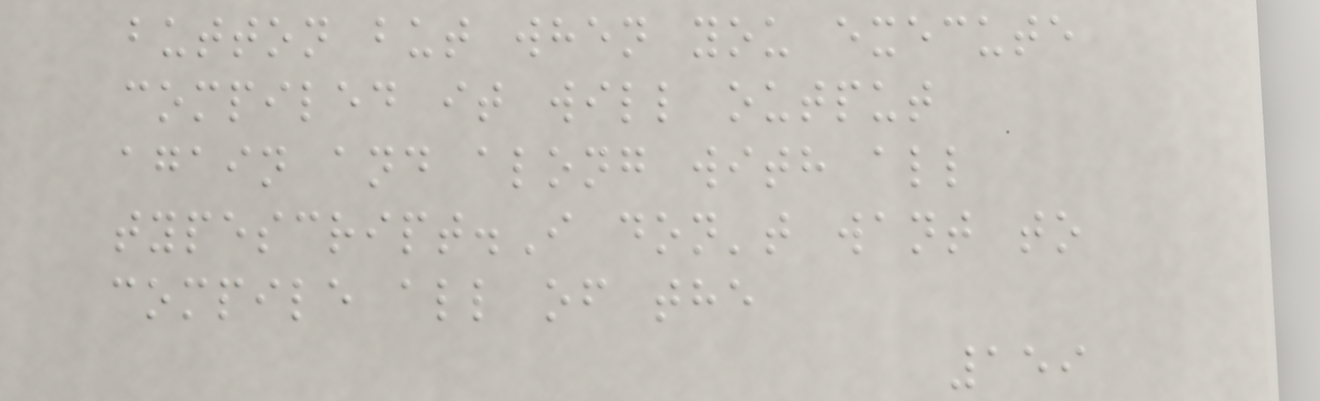button but when you execute
compiled it will output
again and along with all
typescript.I don't want to
compile all of the
159
